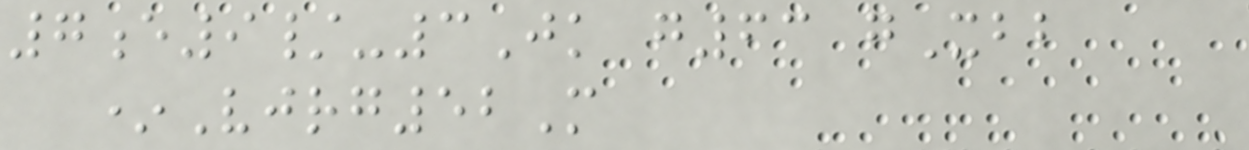7e9/-3Jk g63 gXbb
*Vjrg52M
